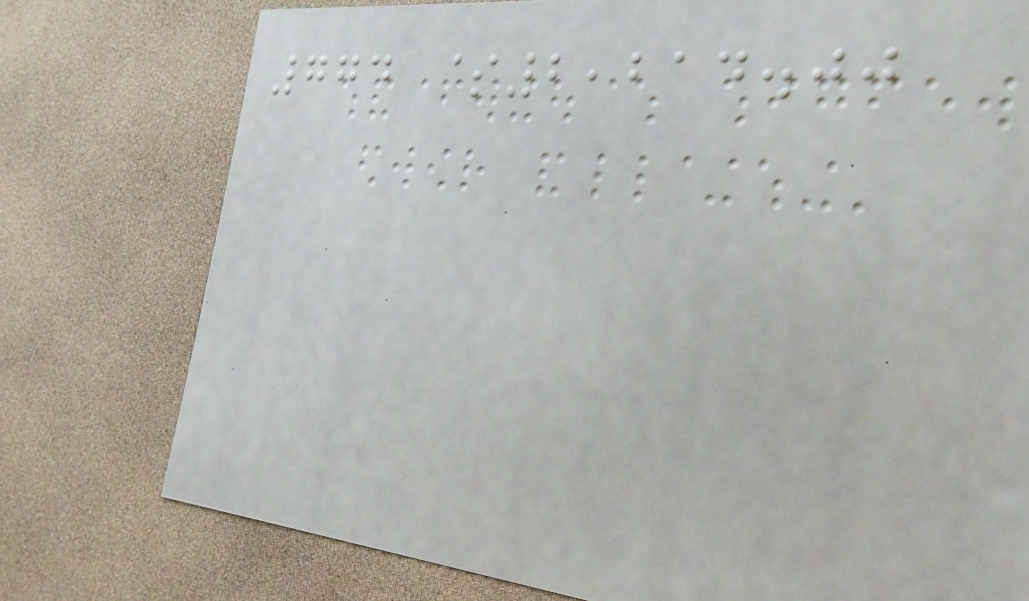774 $2,214.00
